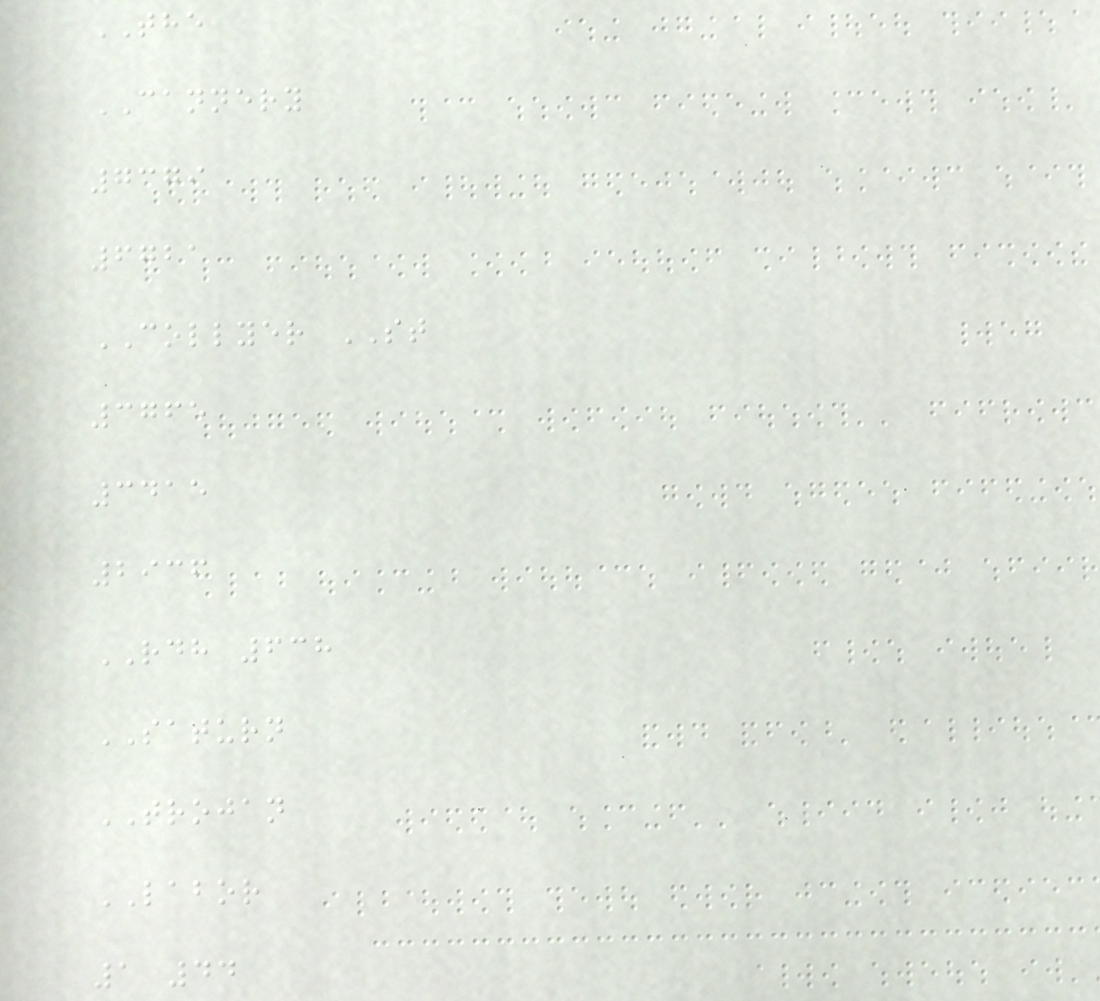THE
CANNERY
7379
6721
COLLYER ST
3765
3415
2936
RDH 638
SATURN
TROJAN
LABOR
1 44
